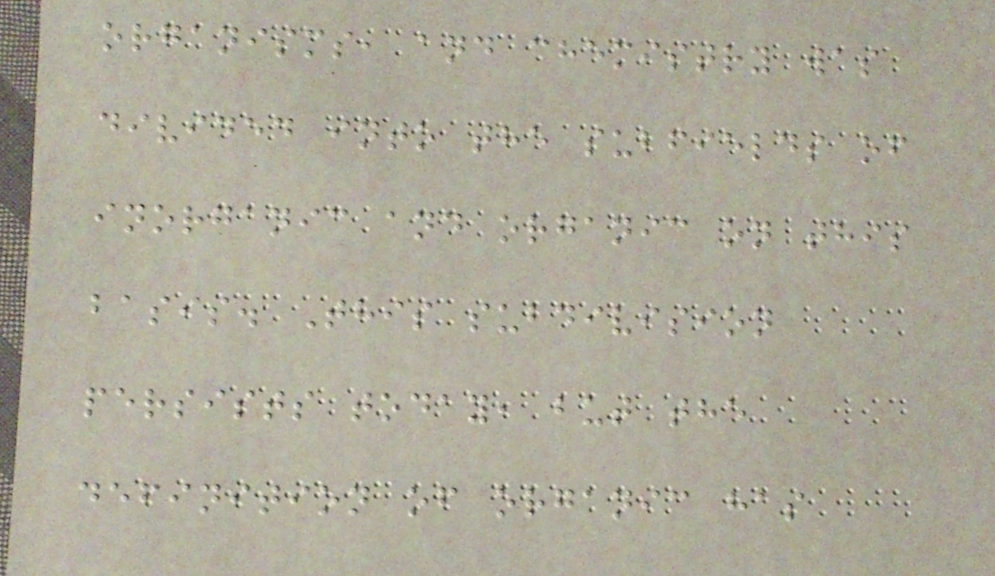organisms, and chemistry was
divided into the subfields of
inorganic and organic on this
basis. This subdivision
persists today, but the
definition of organic has
